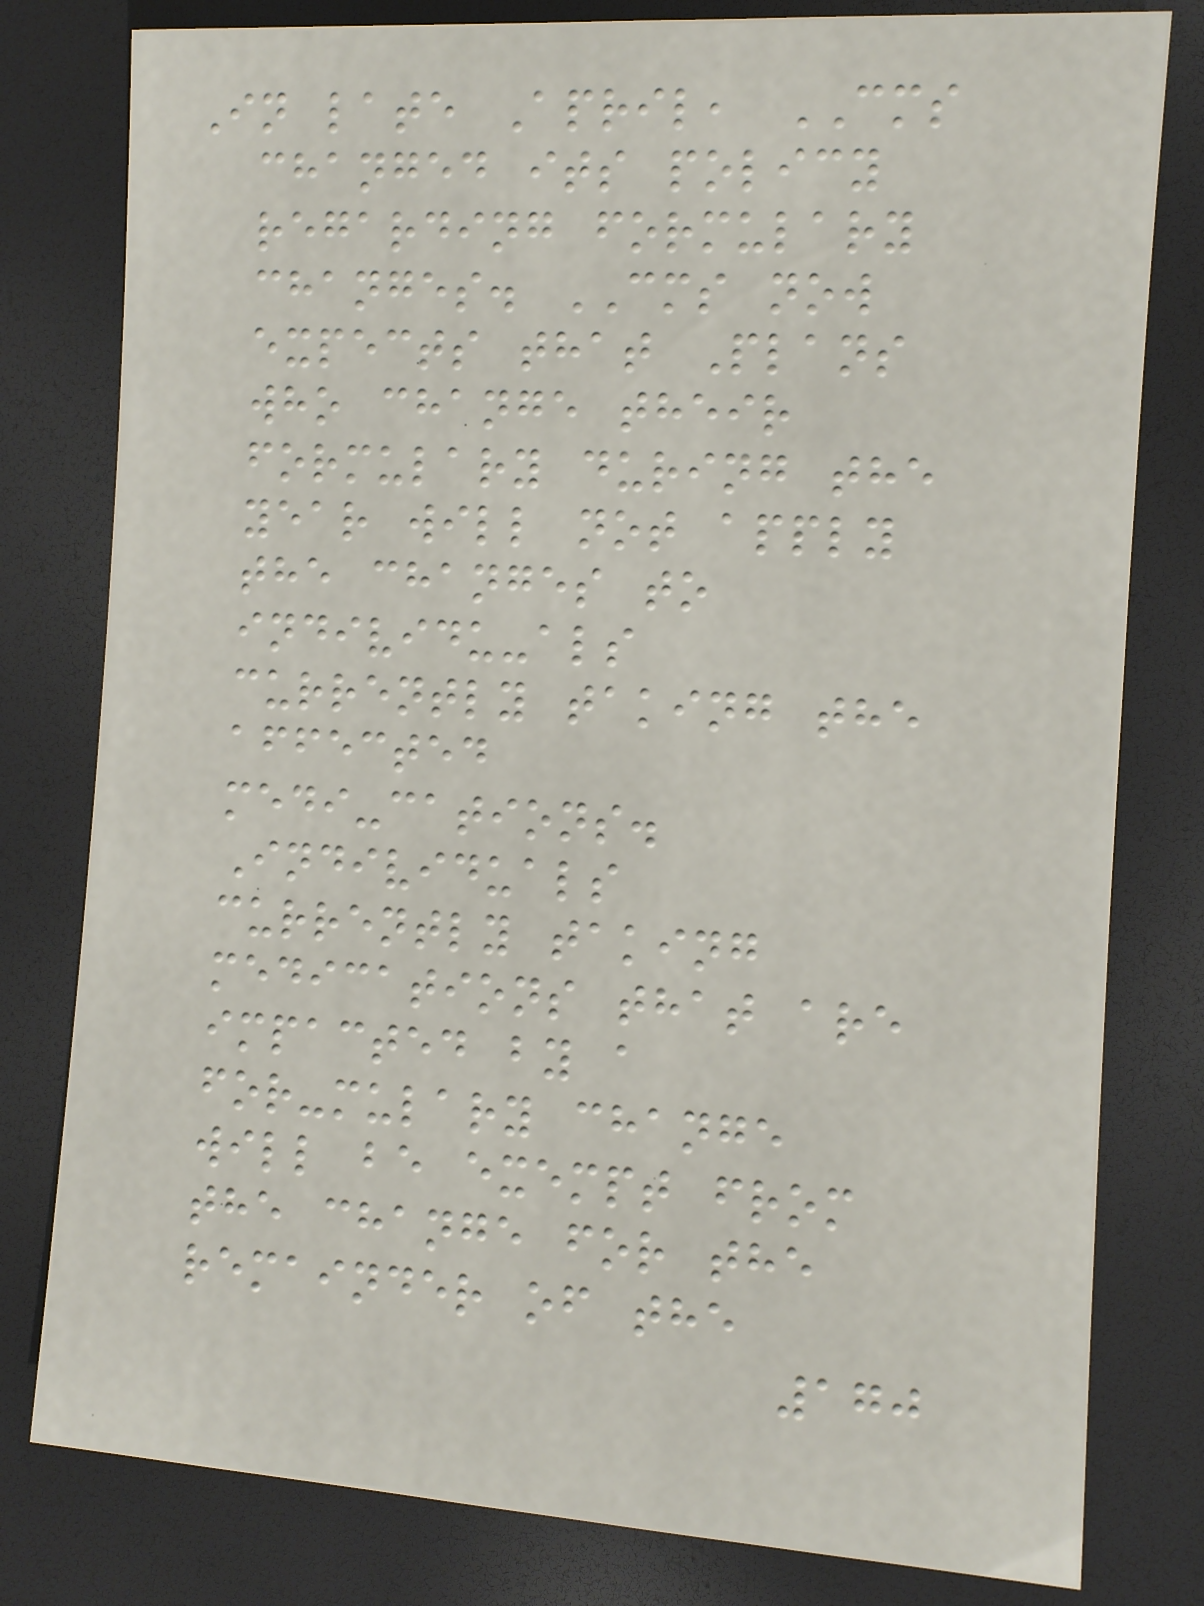In late April, CMS
changed its policy
regarding formulary
changes. CMS now
expects that Plans
who change their
formulary during the
year will not apply
the changes to
individu-als
currently taking the
affected
medi-cations.
Individuals
currently taking
medications that are
impacted by a
for-mulary change
will be exempt from
the change for the
remainder of the
170
